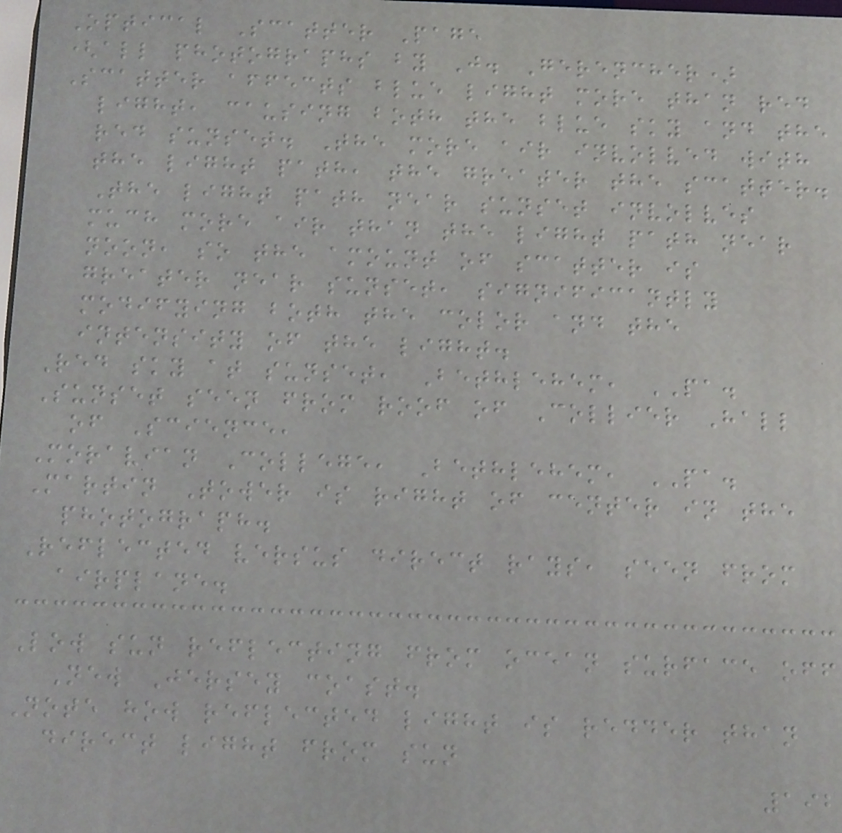Optical Scatter Page
(all photographs by J. Gerencher)
Scatter affects blue light more than red
light, causing both the blue sky and the
red sunset. The more air involved with
the light path, the greater the scatter.
The light path near sunset involves
much more air than the light path near
noon, so the amount of scatter is
greater near sunset, significantly
modifying both the color and the
intensity of the light.
Red sky at sunset, Bethlehem, PA.
Sunset seen from roof of Collier Hall
of Science,
Moravian College, Bethlehem, PA.
Martin Tower is right of center in the
photograph.
Reflected versus direct rays, seen from
airplane.
Low sun reflecting from ocean surface off
New Jersey coast.
Note how reflected light is redder than
direct light from sun
192
